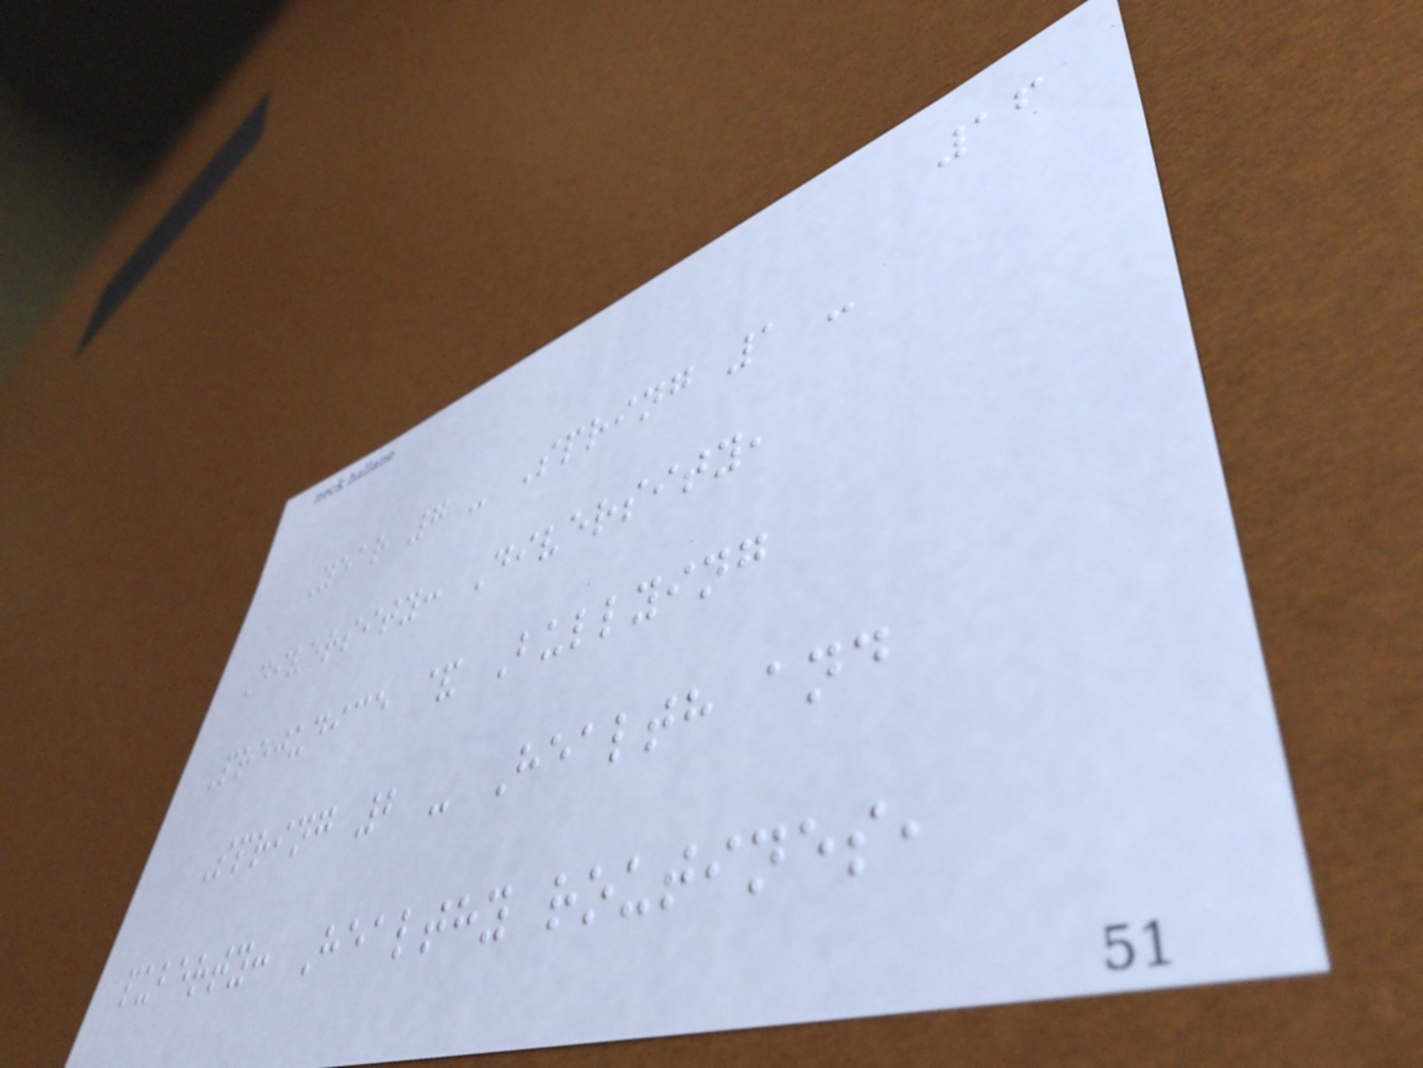16
Year 7 - Spring 1 -
Diversity: Diversity,
Prejudice & Bullying
Spring 2 - Health and
puberty: Healthy routines,
